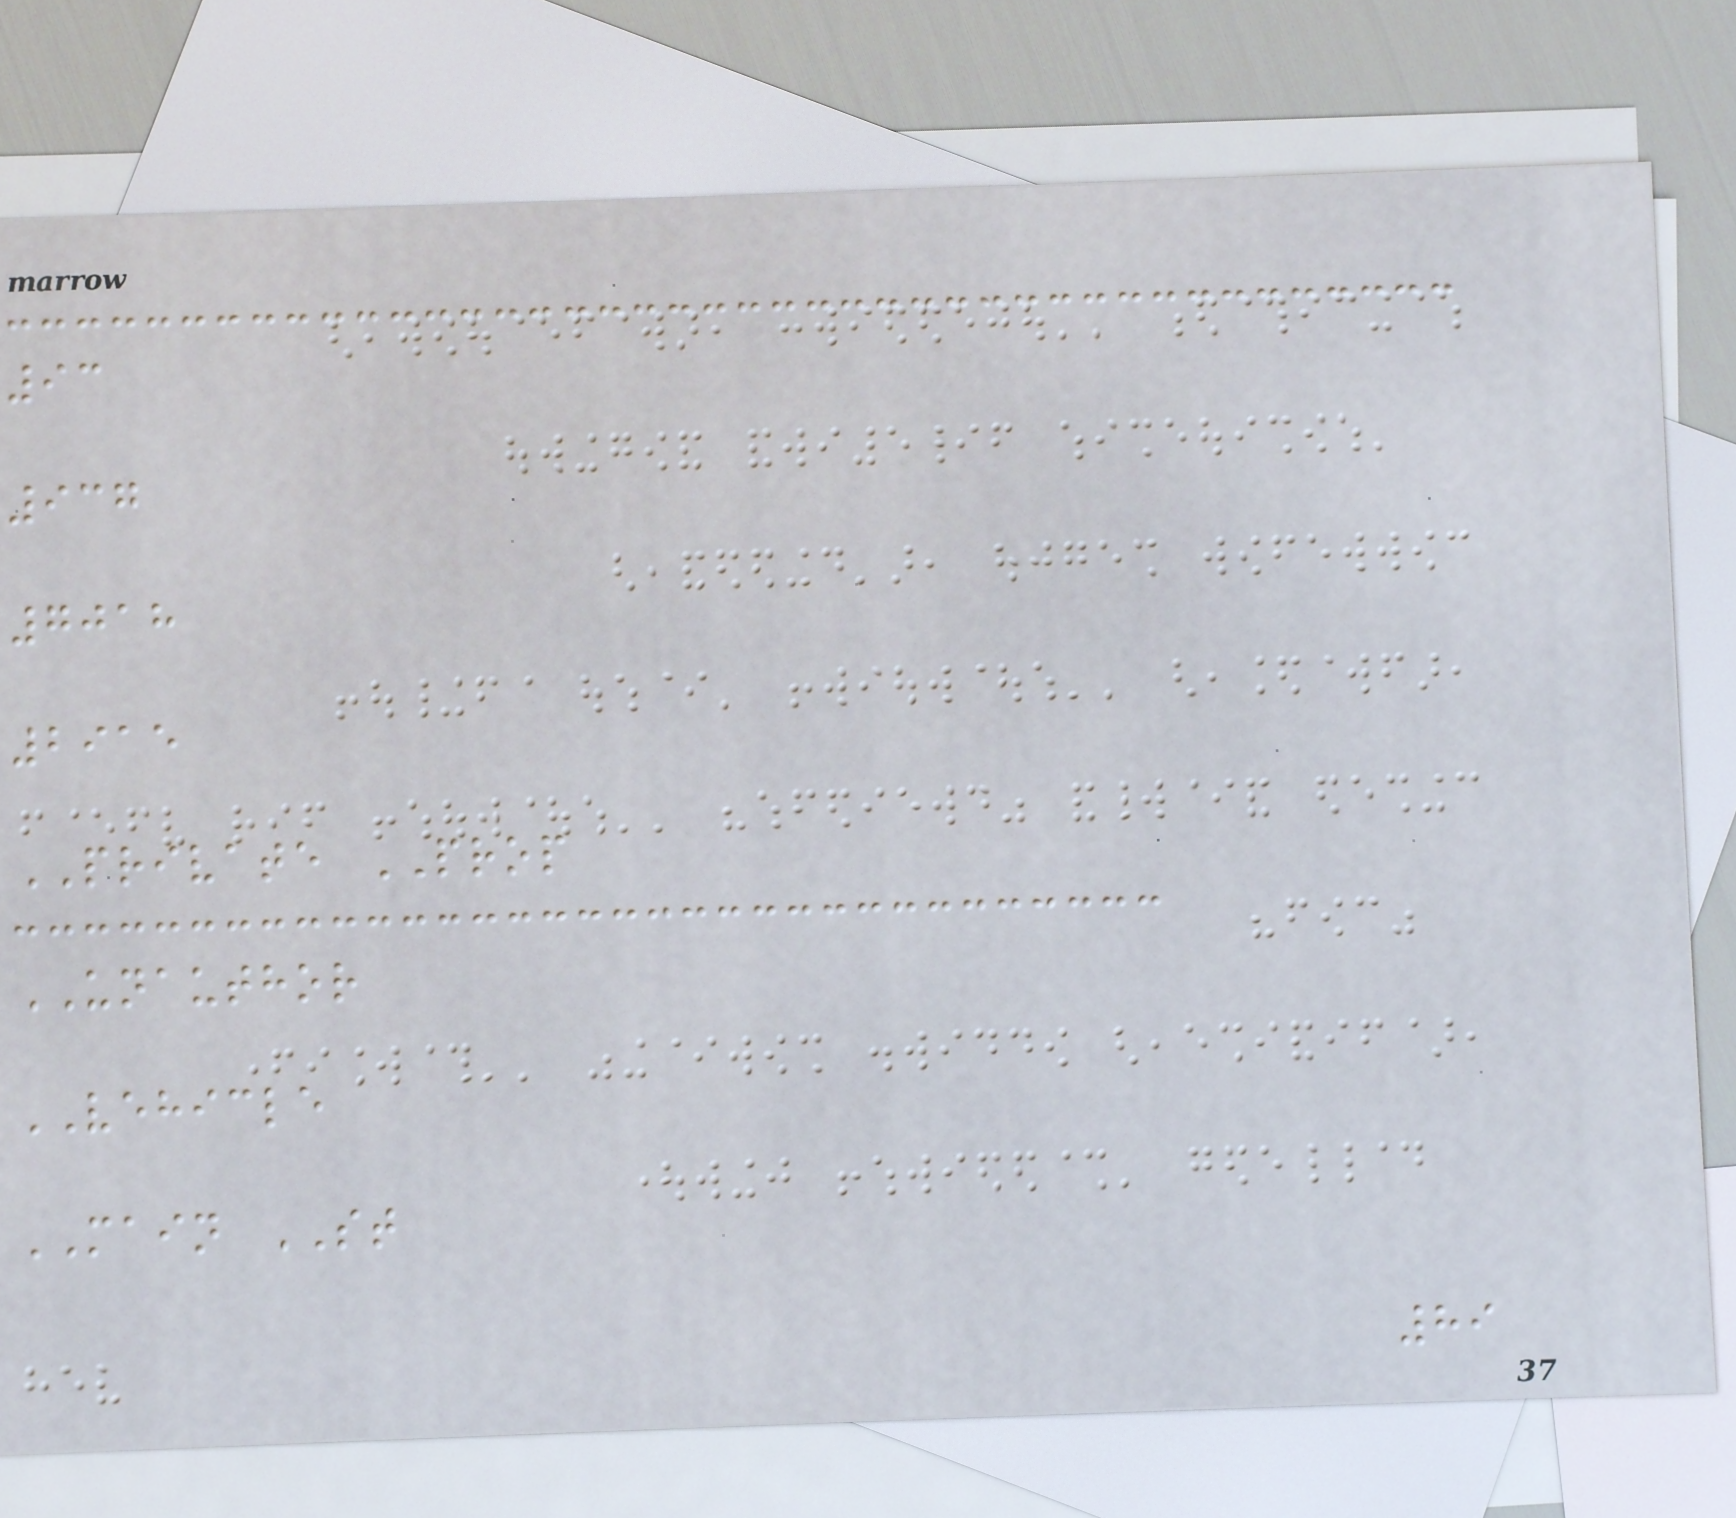93
937
7018
2915
PRIVATE PROP
UNAUTHOR
VEHICLE
MAIN ST
89
